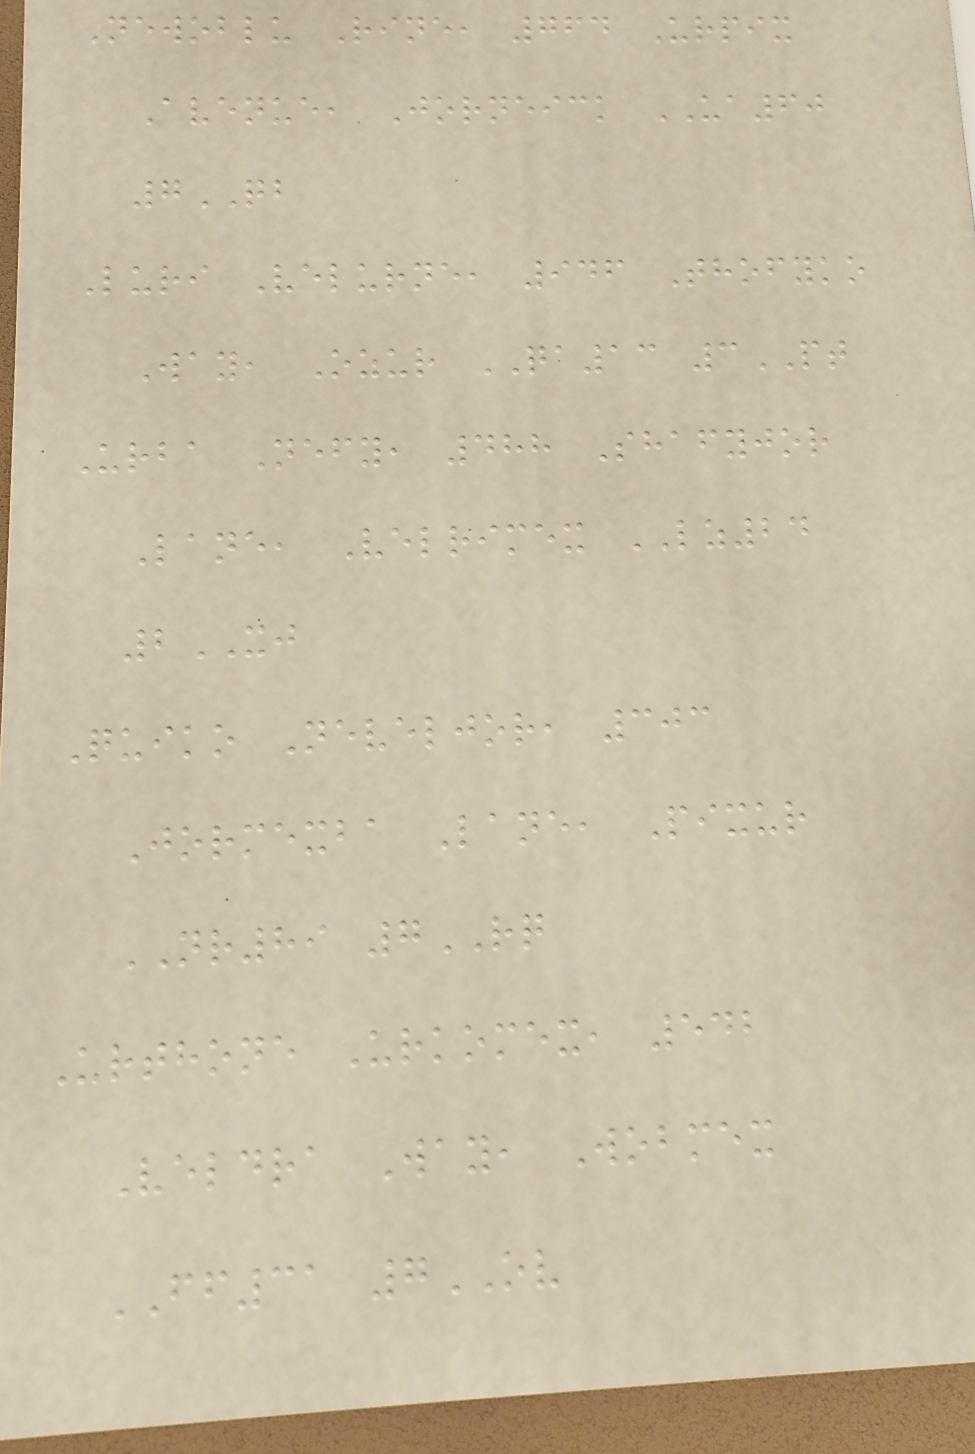Newoblu Rine, 764 Urpix
Avenue, Jorneick UA60
7QB
Luri Velurne, 946 Thofyko
Way, Ozur QA13 3PT
Urba Nefy, 488 Shafyjor
Lane, Velrimex LZ24
2XJ
Quiko Neveljor, 303
Jormexba Lane, Pixur
NR89 7RQ
Urthone Urkomex, 542
Veldra Way, Wobmex
FF31 7OV
